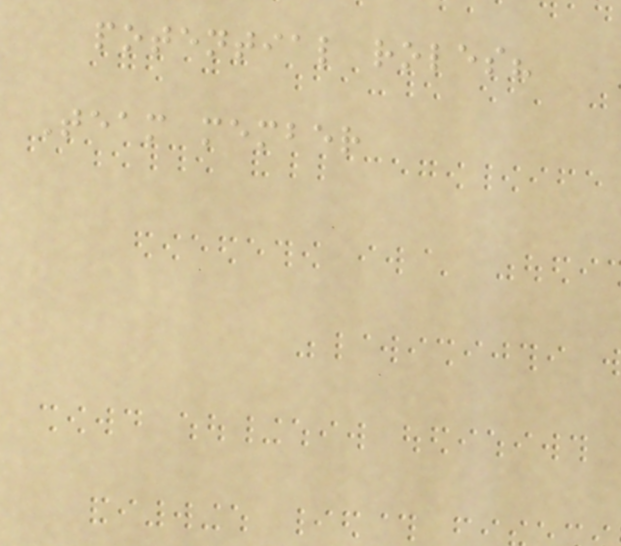potential roles?
Team member
